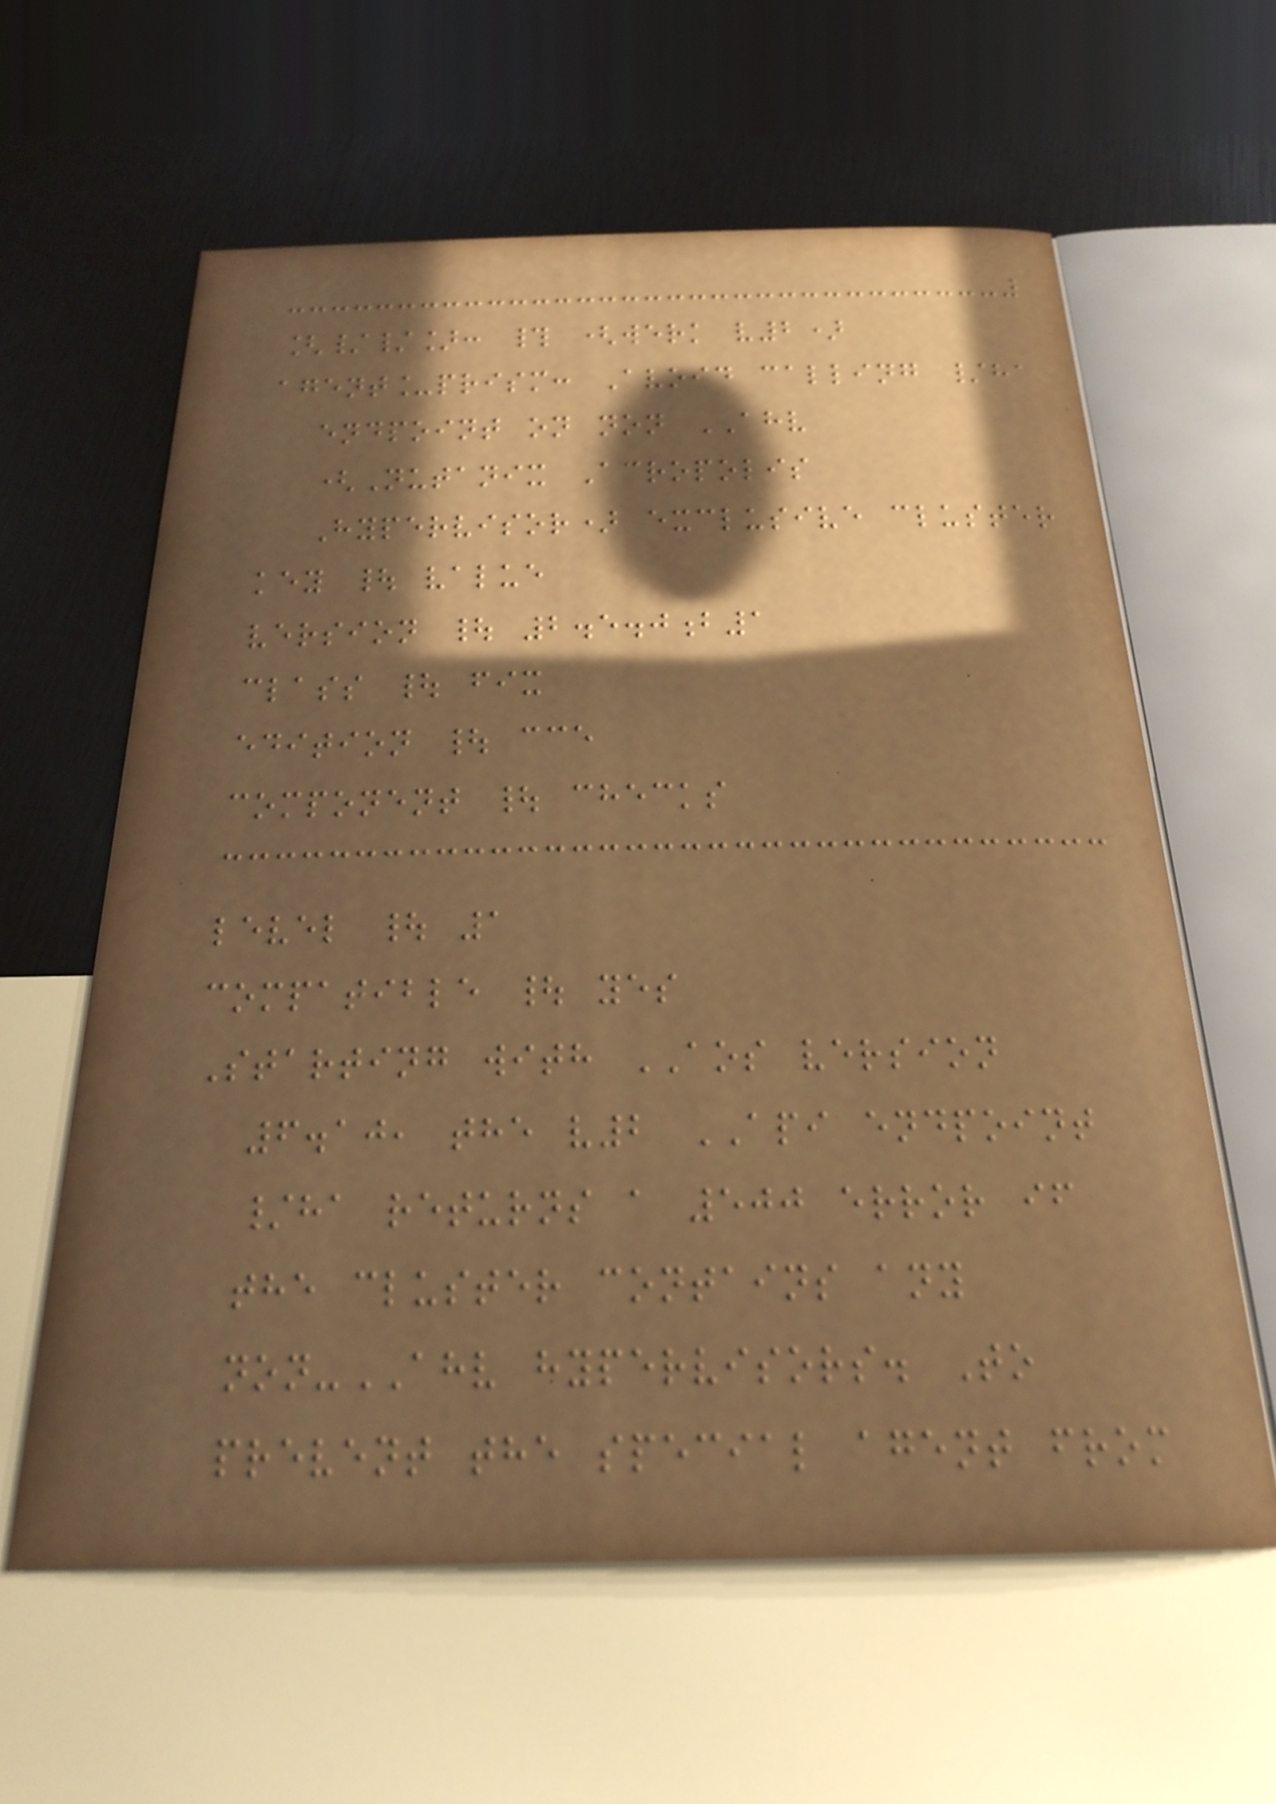[//]: # (werk v2)
agent_prism: Avoid calling /ha
endpoint on non AHV
(Nutanix Acropolis
Hypervisor) exclusive cluster
key | value
version | 2.5.0b1
class | fix
edition | cce
component | checks
level | 1
compatible | yes
Starting with AOS version
6.10, the v2 API endpoint
/ha returns a 500 error if
the cluster contains any
non-AHV hypervisors. To
prevent the special agent from
